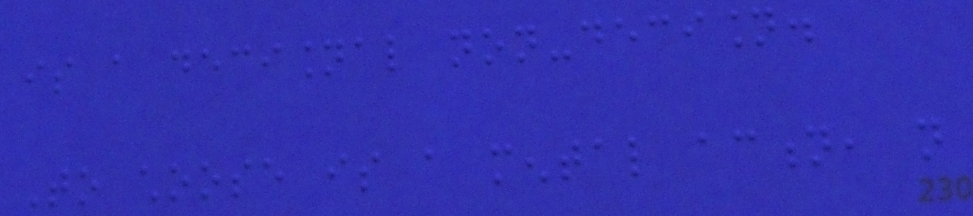is a decisional non-decision.
To choose is a mental action, not
